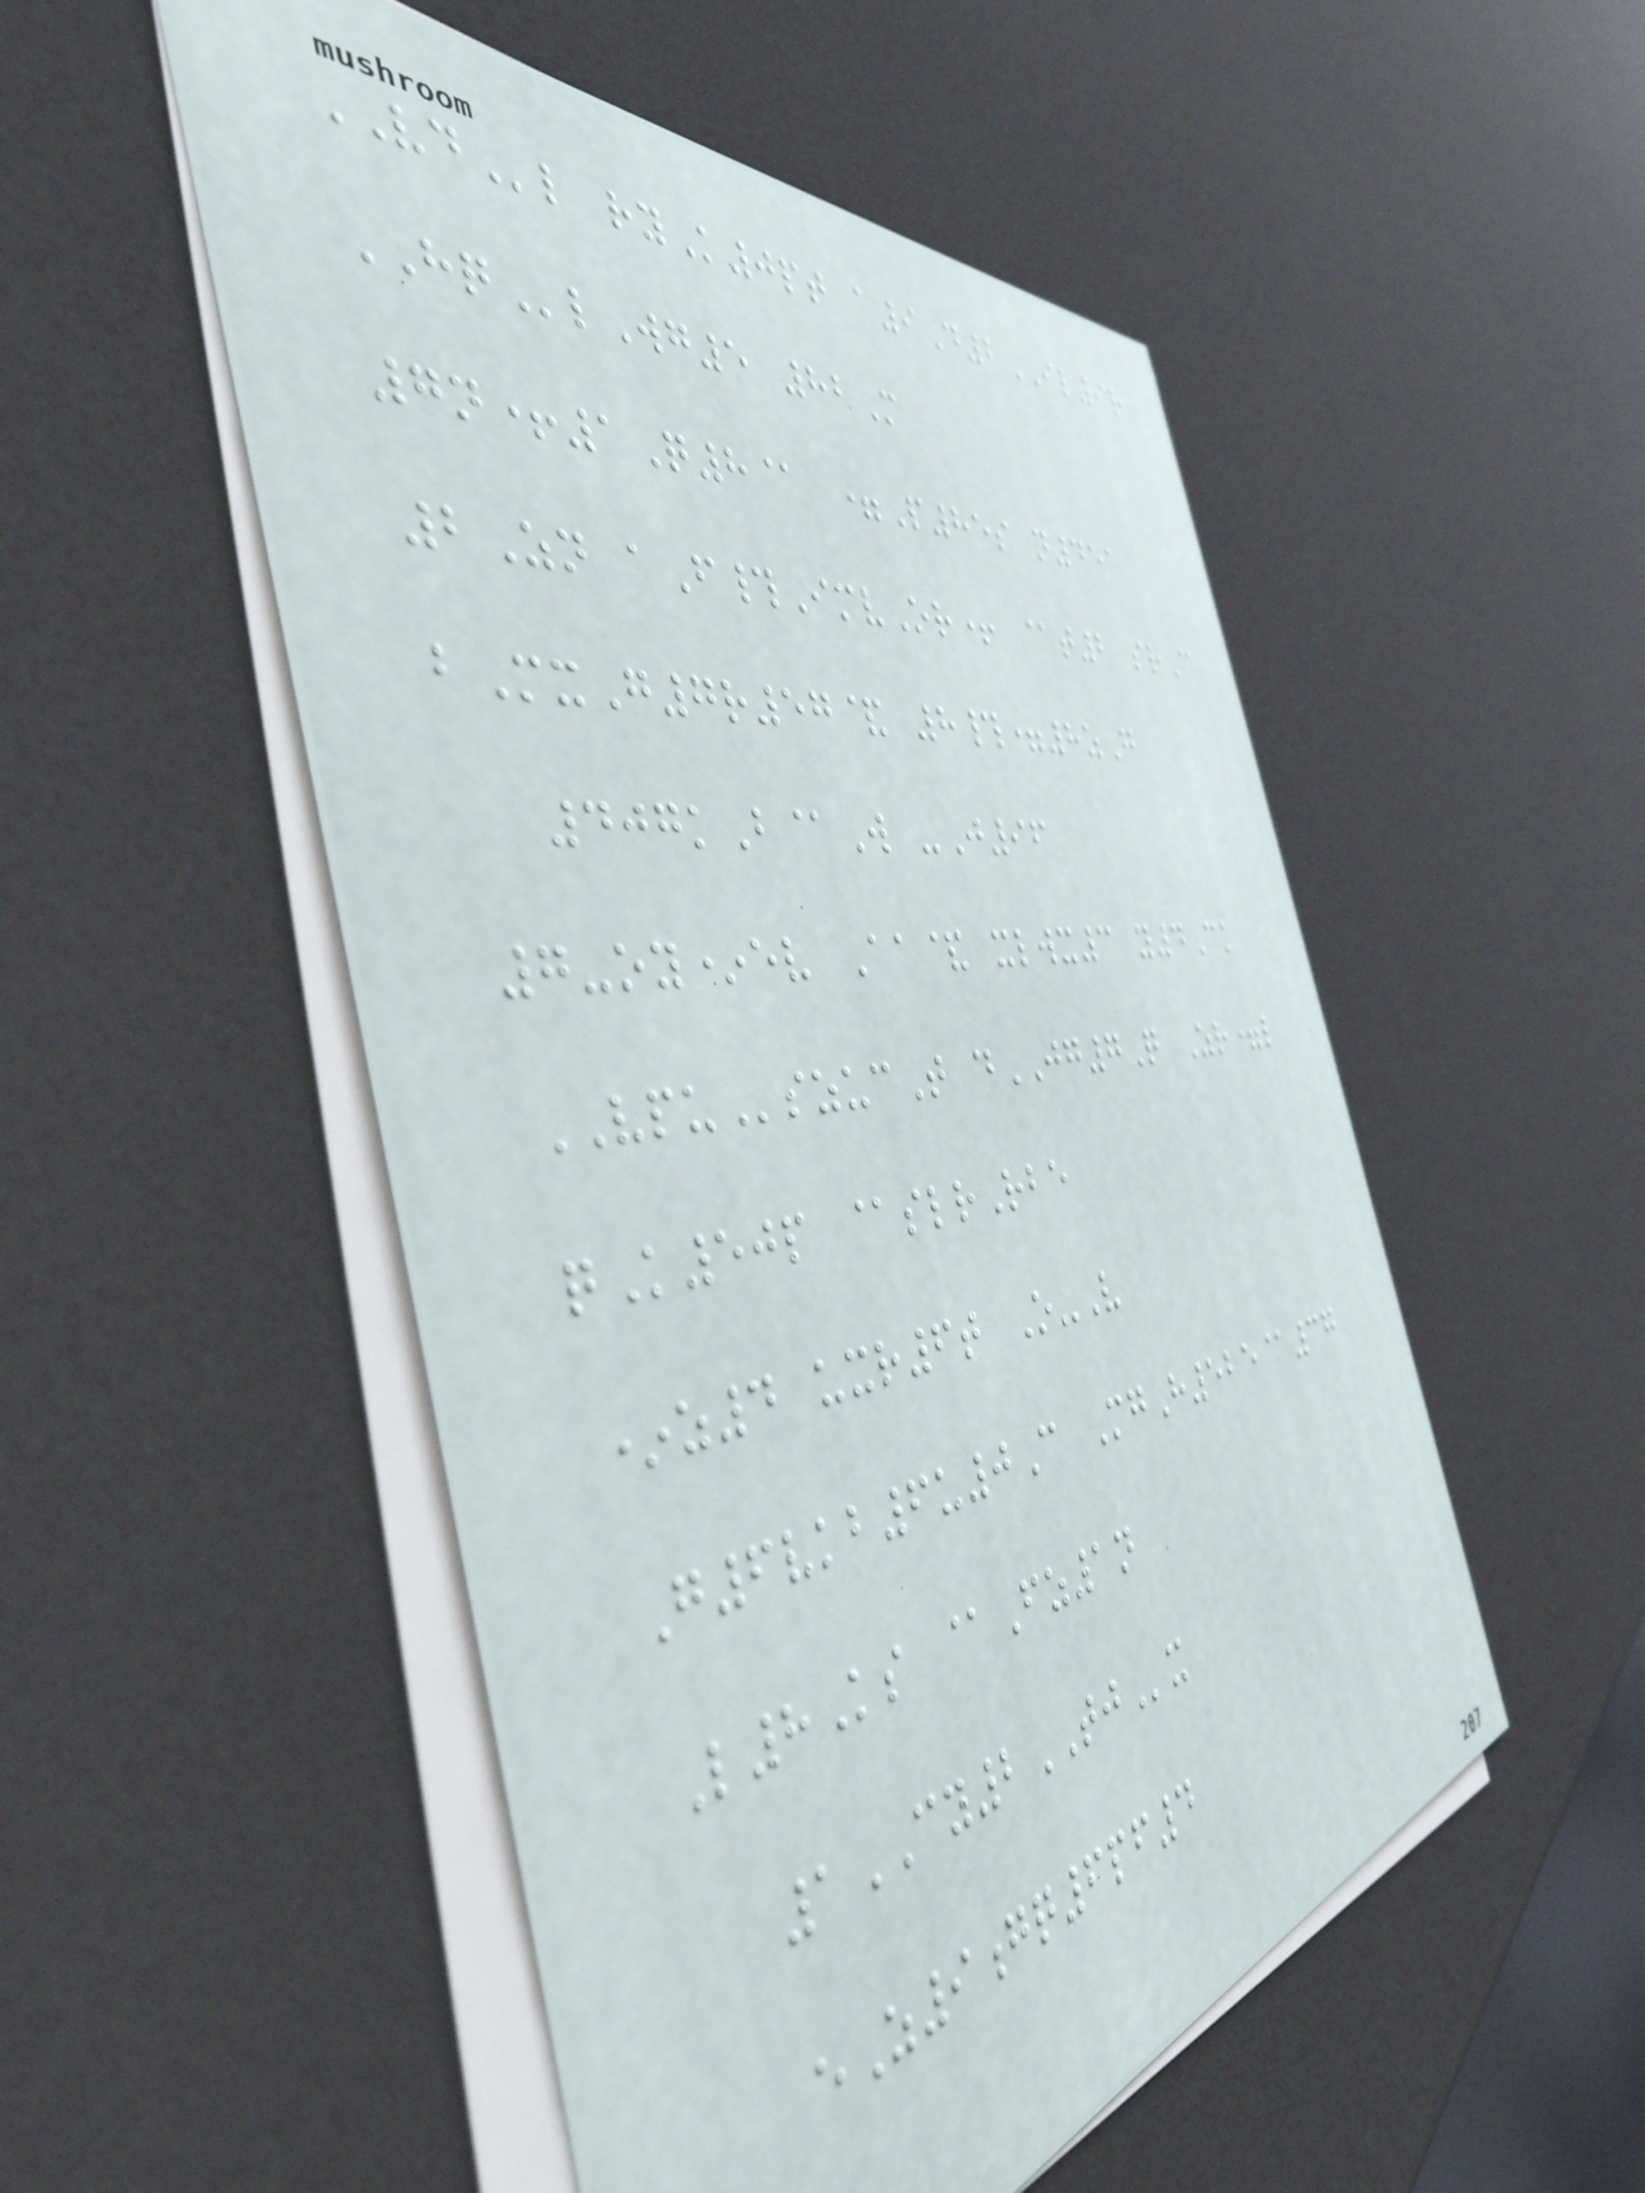VDl ryK0pt a9D2IL9r
HQlWg5 82M
7n+1Q8@ =P85s n451
2Zn aF#ImvOr+ @t2 srC
bMxG7r57& 8#=8zG
407kB@W -J96
7-oy*ev Aa& xlwx3 y4Ck
VPUszucT dJG7Q Zr=l
qK50p @slrRbe
*z4 uxr6t O-V
G6vkb6u0C MgH525@37
L8Ks @Fz1n
1CY2TJx
eZ9gq6pf4
